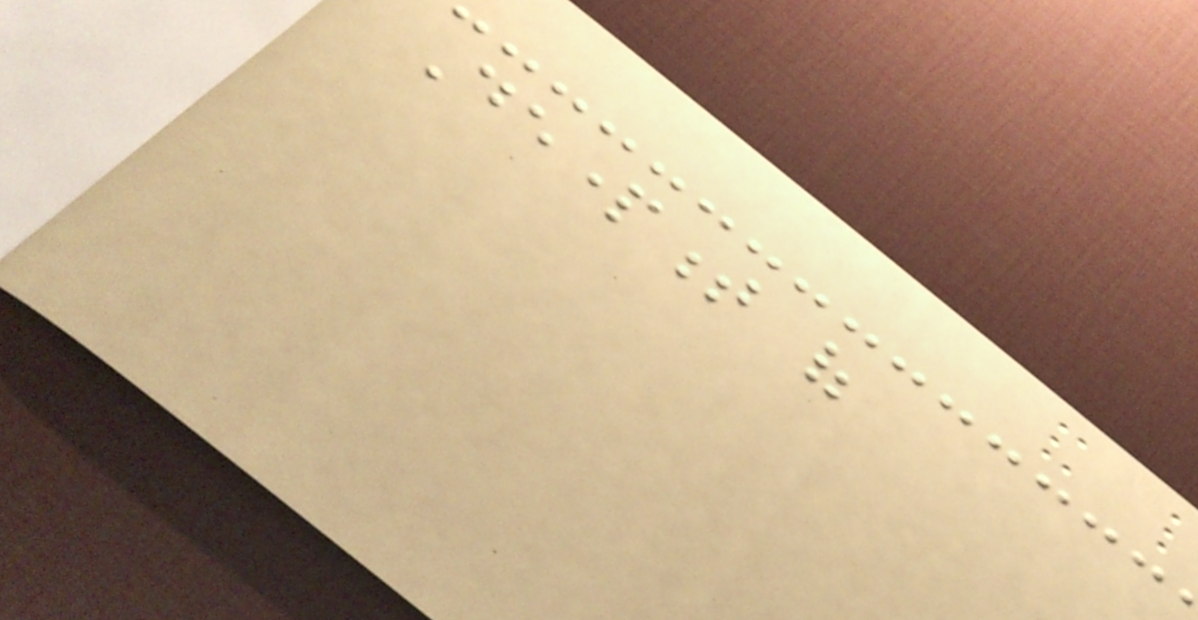Department of
